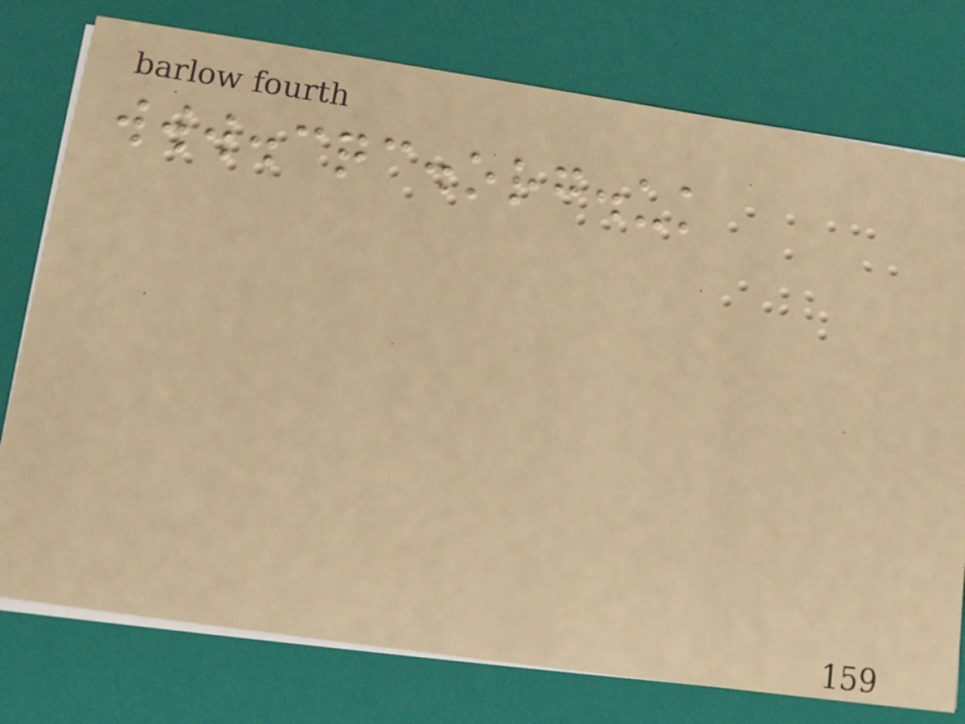www.cqc.org.uk
